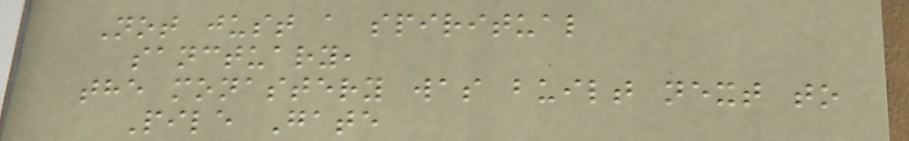Not just a spiritual
sanctuary,
the monastery was built next to
Pile Gate
